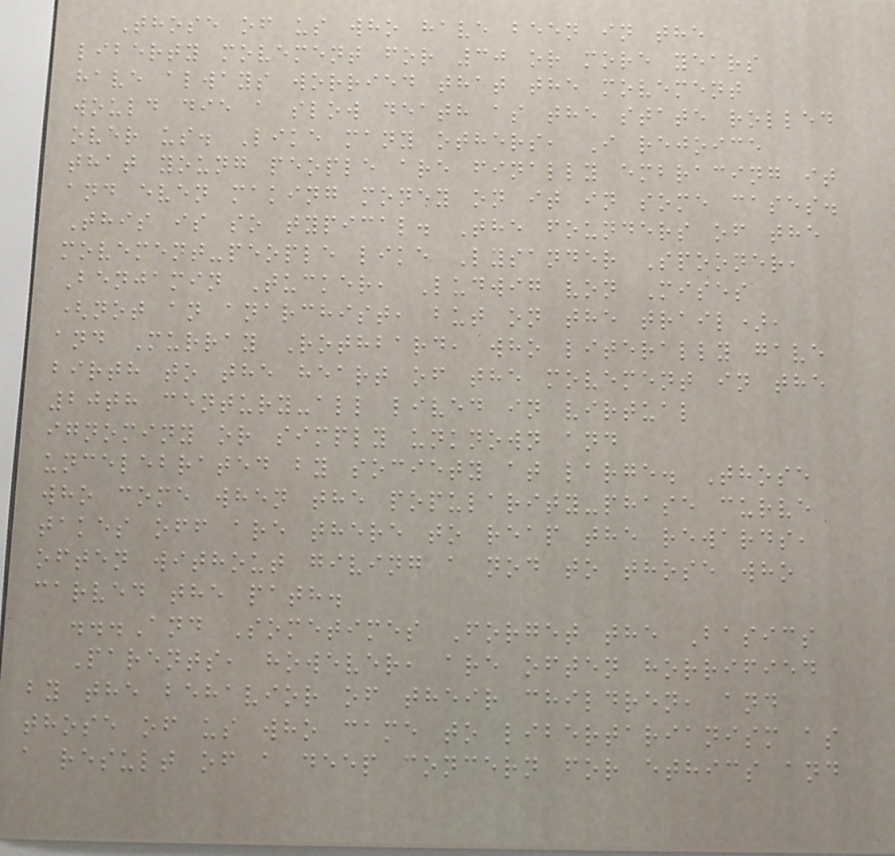Those of us who have been in the
liberty movement for 30 or more years
have always worried that the movement
would die a slow death as the state rolled
over us. Like many others, I rejoice
that young people are finally embracing it
and even making money on it in some cases.
This is so typical. The founders of the
movement-people like Lysander Spooner,
Benjamin Tucker, Ludwig von Mises
(not an anarchist, but on the trail),
and Murray Rothbard, who literally gave
birth to the heart of the movement in the
20th century-all lived in virtual
ignominy or simply unknown and
uncelebrated by society at large. Those
who come when the popularity-phase curve
takes off are there to reap the rewards,
often without giving a nod to those who
carved the path.
...And Sometimes Forget the Basics
Parents, however, are often horrified
by the behavior of their children, and
those of us who came to libertarianism as
a result of a deep concern for ethics and
